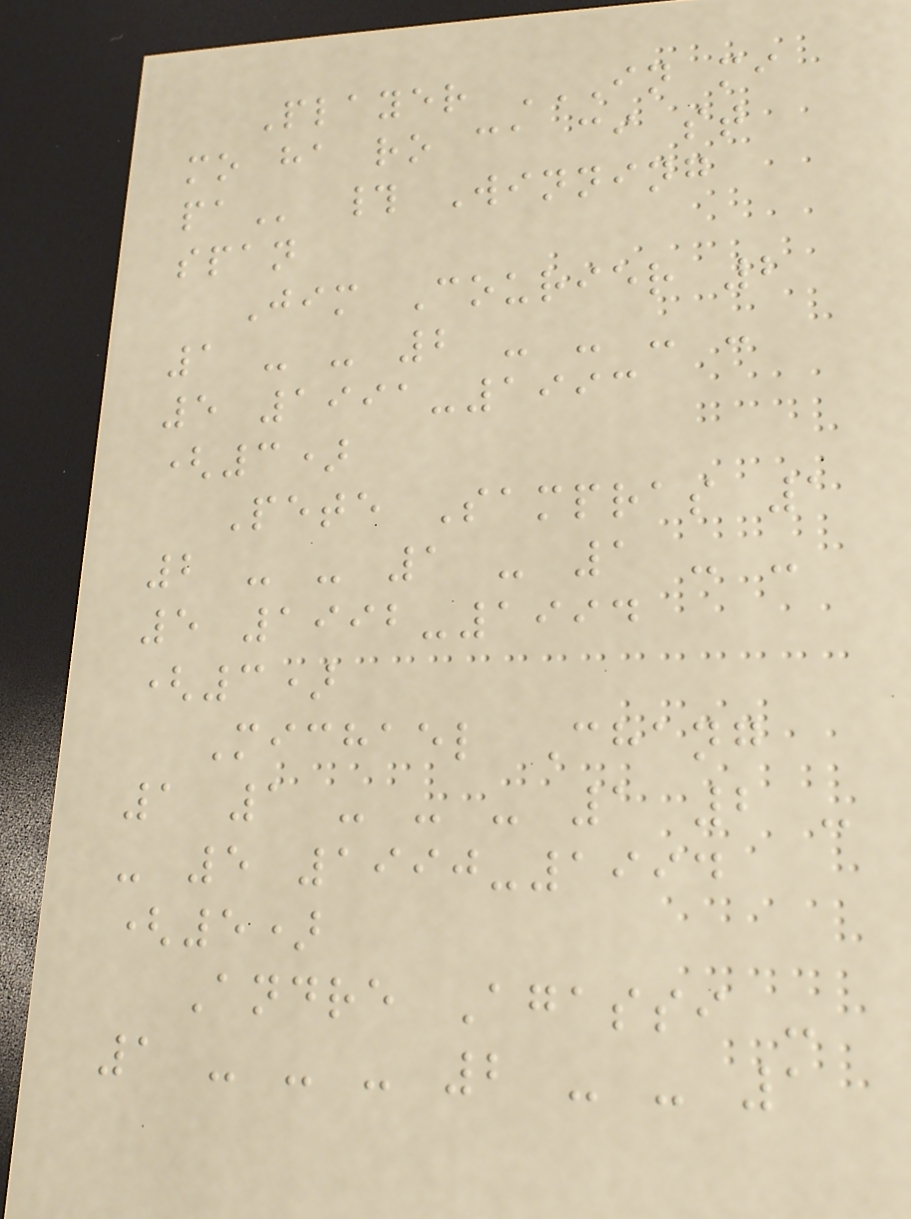Player IN MI
MO HA RO CA CI ST
PA # Winning
span
Jim Courier 2
1 - - 2 - - - -
5 1991-1993
(3)
Pete Sampras 1
2 - - 1 - 1 - -
5 1992-1994
(3)
Michael Chang
1 1 - - - 1 2 -
- 5 1990-1994
(5)
Andre Agassi -
1 - - - 2 - - 1
